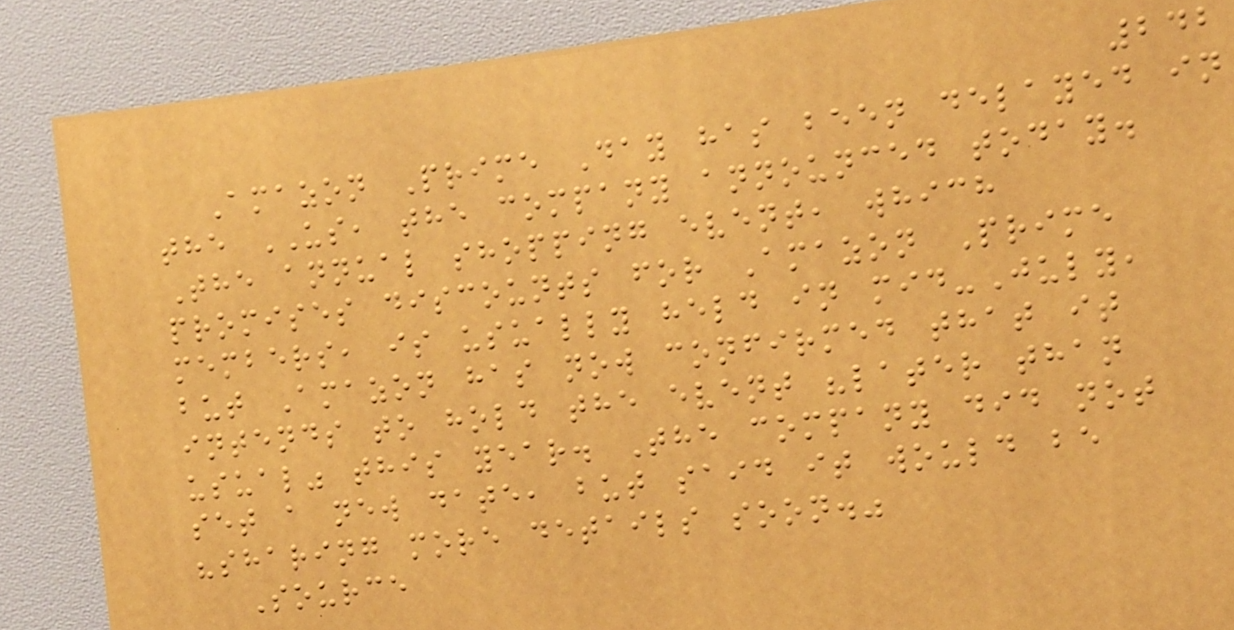242
Amazon Prime Day has been delayed in
the US, the company announced today.
The annual shopping event, which
promises discounts for Amazon Prime
members, is usually held in mid-July,
but Amazon has now confirmed that it
intends to hold the event "later than
usual" this year. The company did not
set a new date, but said it would be
"sharing more details soon."
Source
